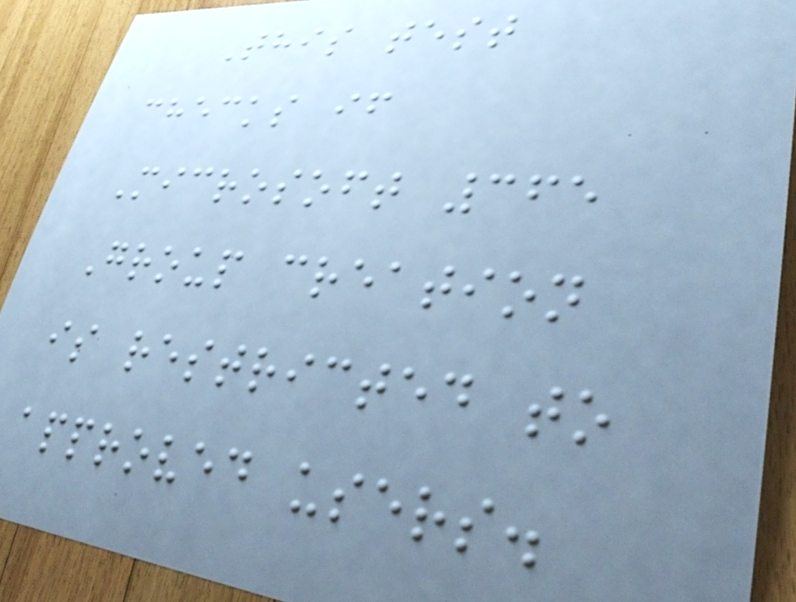This test
checks if
Microsoft 365
Group creation
is restricted to
approved users.
